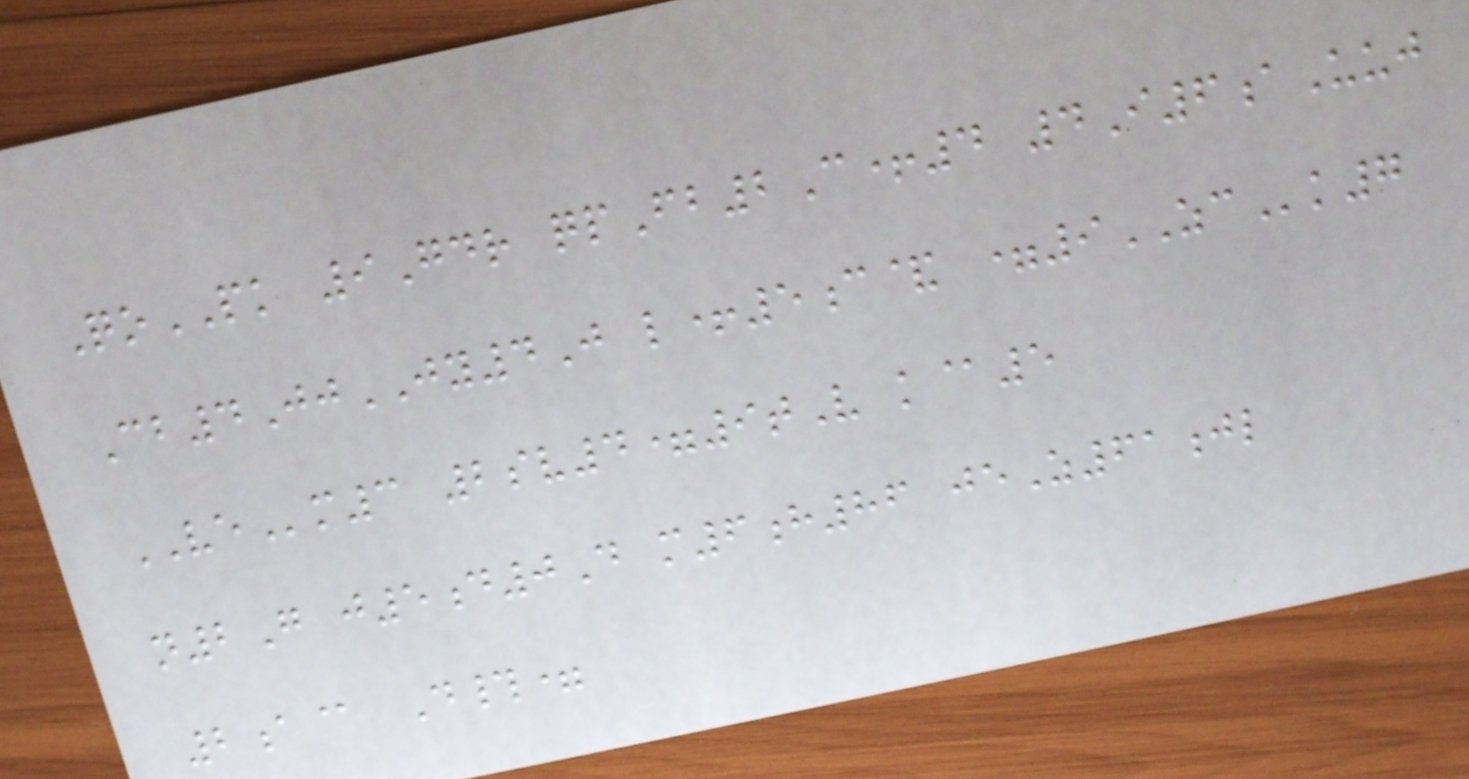QoPK 9Gdr qpFb2C+4 4I6aUuj
Cb4JjJY4J l+5c& =9ZCk7
VEm3 2sv4=9tV k@5
n2G j5d0D m6h86 jeZ61jl
2a@ D#=
